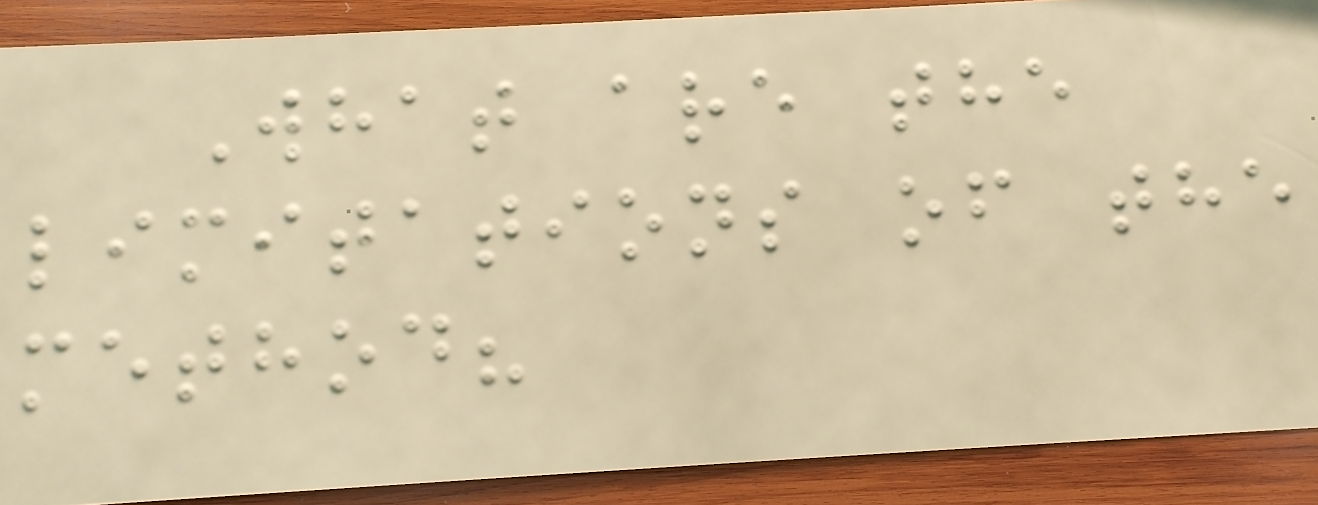What are the
limitations of the
method?
